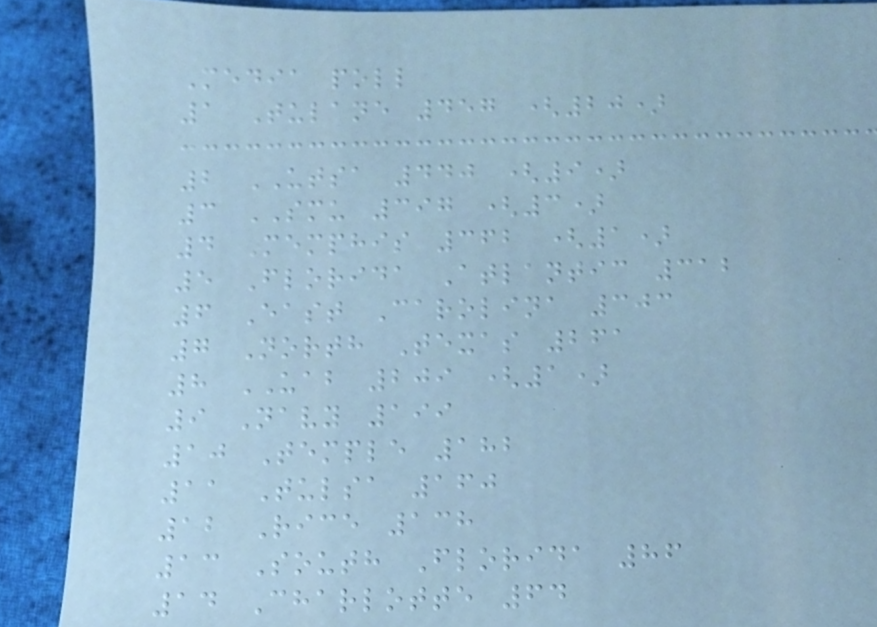Media poll
1 Tulane 457 (20)
2 UTSA 440 (9)
3 SMU 397 (3)
4 Memphis 362 (1)
5 Florida Atlantic 312
6 East Carolina 303
7 North Texas 261
8 UAB 209 (1)
9 Navy 199
10 Temple 182
11 Tulsa 160
12 Rice 138
13 South Florida 86
14 Charlotte 64
